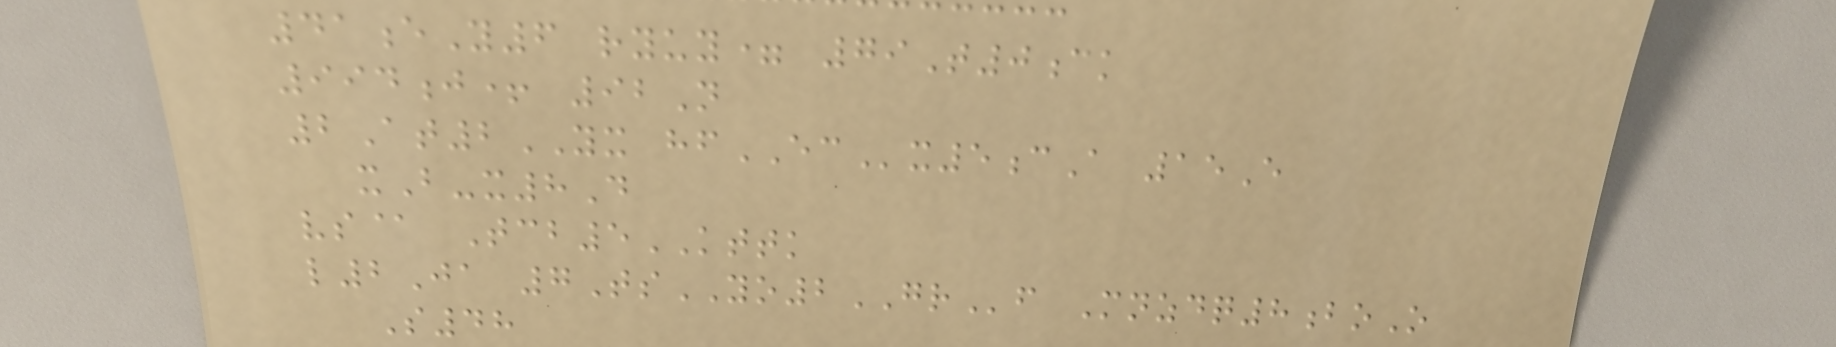41eY6 ryuy= 79T0ck
994j+ 92N
2At2YX hfECx5cA 15E
xB-x8D
vs@ Tcb5KTTK
l2Ja 7TsYO2GRf Mnzdq8boO
S48
